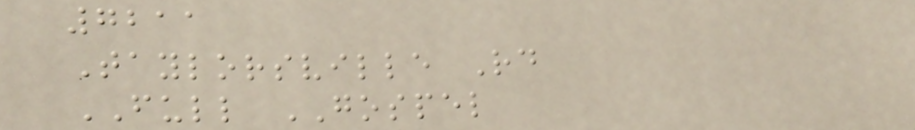7211
Taylorsville Rd
FULL GOSPEL
